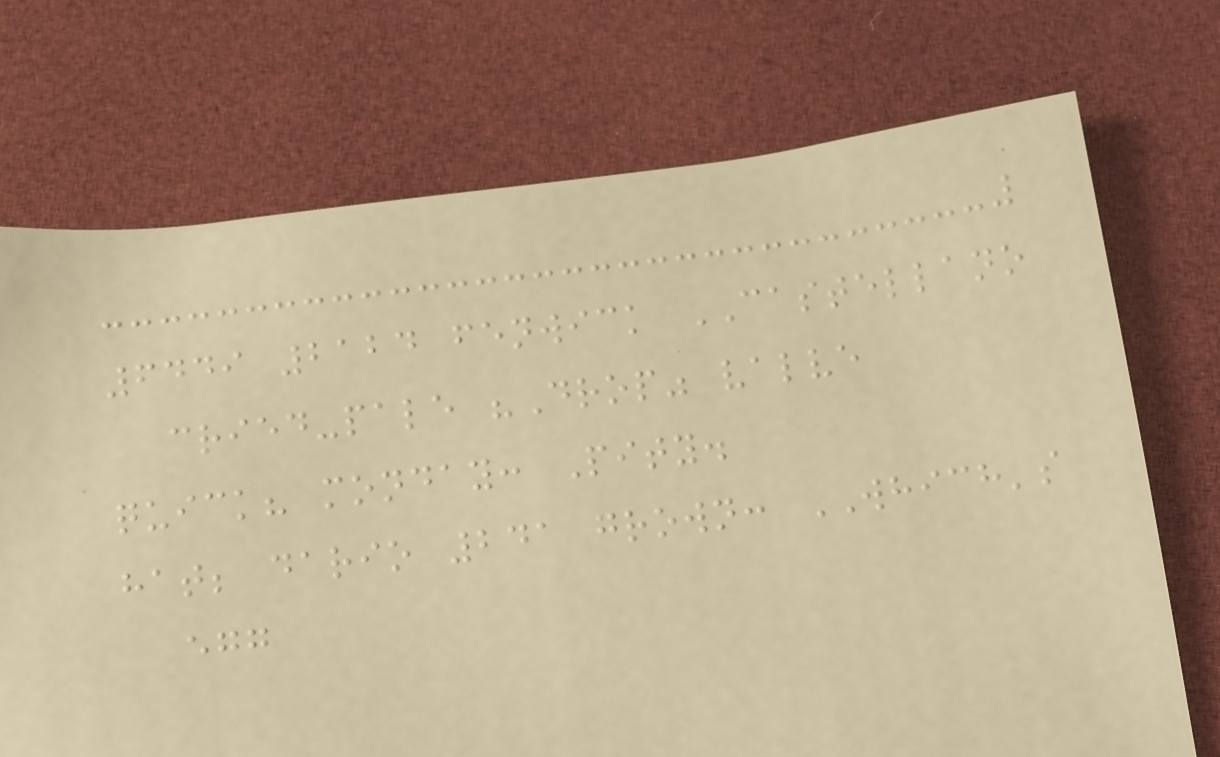6449 2124 fenwick CASTELLANO
cried-pale "Drop" valve
quick? monday: Pity.
hat; dario 241 grown: WHICH's
egg
